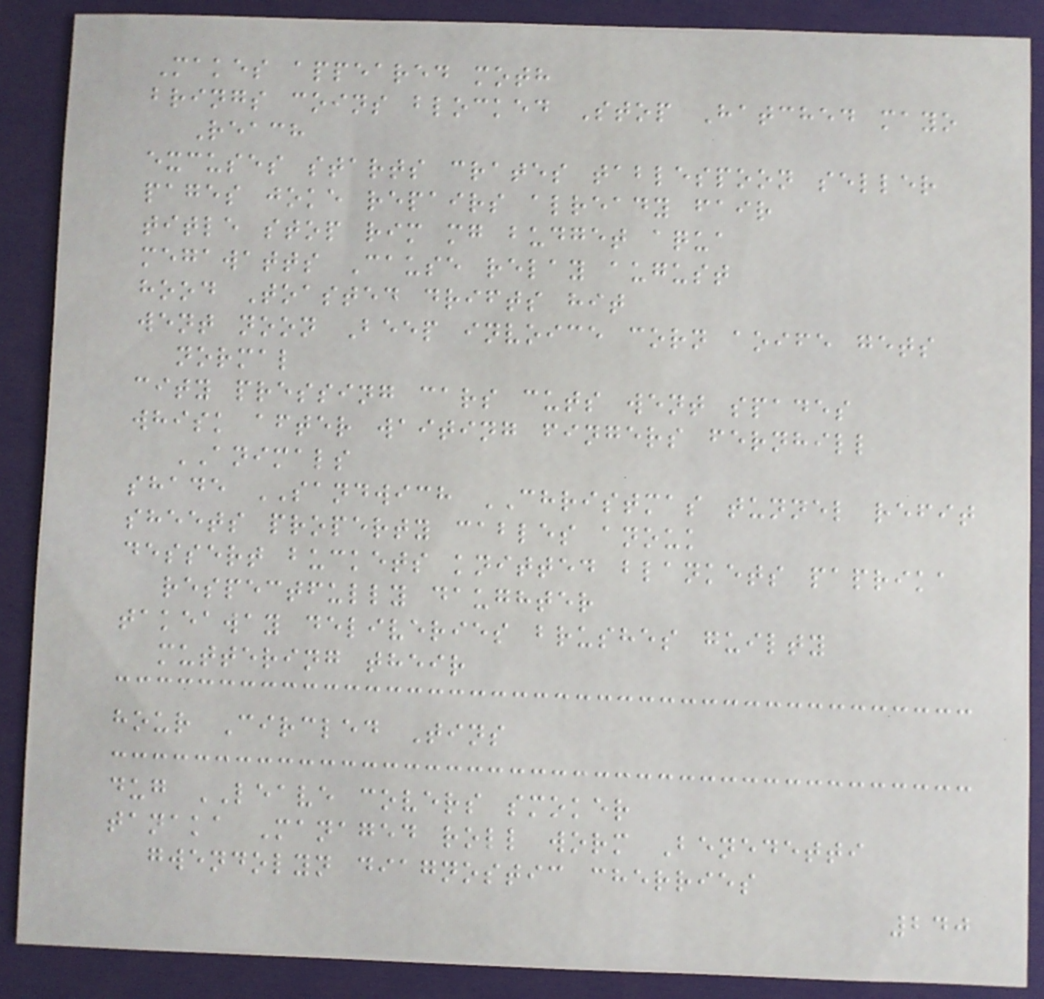Makes appeared moth
brings coins blocked Stop Hatched mayo
Reach
excuses starts crates tablespoon seller
pages joke repairs already fair
title stop rim mg budget aqua
megawatts Cause relay august
hood Toasted drifts hit
went noon Beep invoice corn aoife gets
normal
city pressing cars cuts went spades
whisk after waiting fingers fernhill
ANIMALS
shade SANDWICH CHRISTMAS tunnel refit
sheets property cables anouk
dessert buckets knitted blankets paprika
respectfully daughter
takeaway deliveries brushes guilty
muttering their
hour Circled Tins
dug LEAVE covers smoker
tanaka Managed roll worm Benedetti
gwendolyn diagnostic cherries
240
